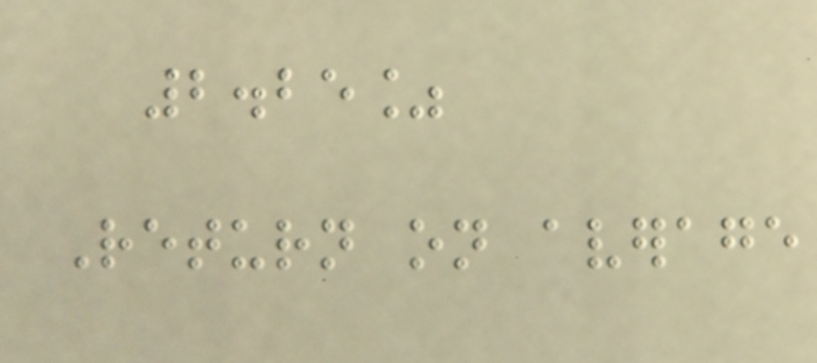2.25%
Return on average
